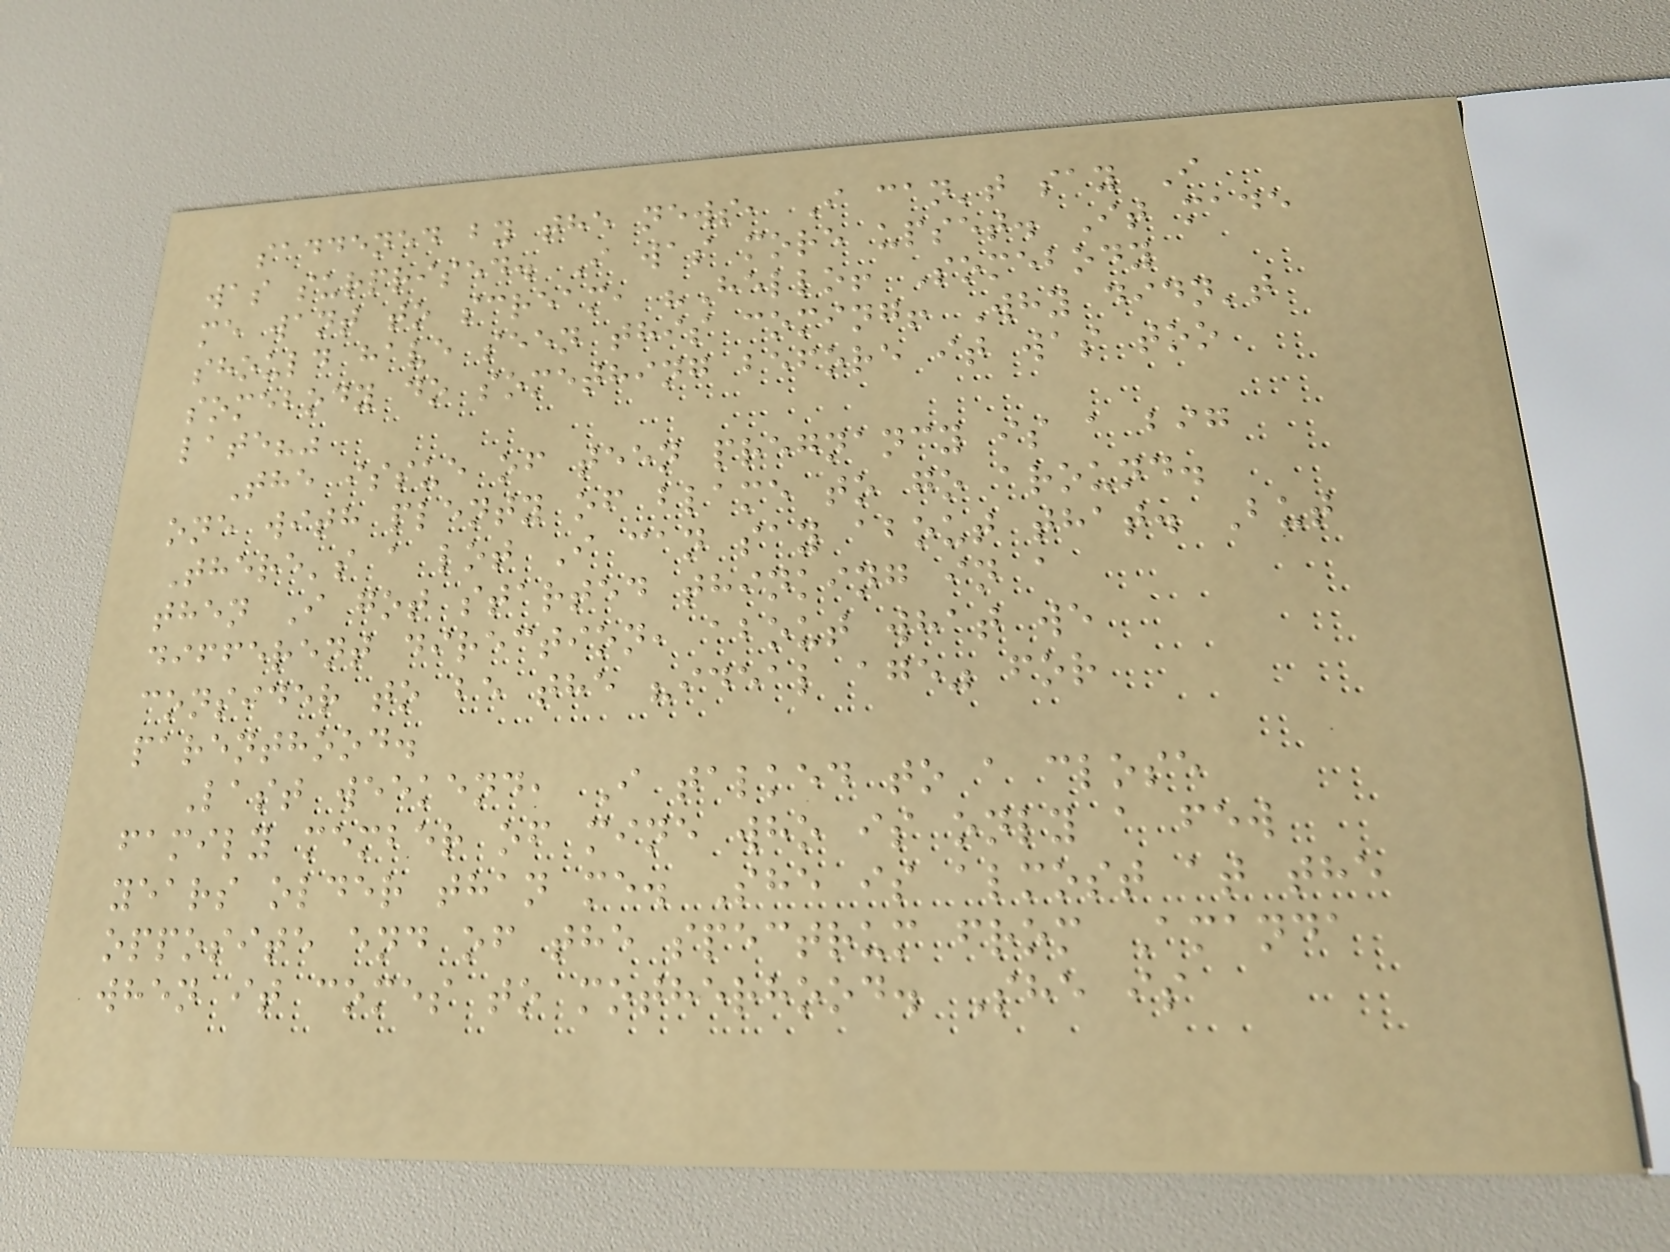saddened by the news, I can't say I
was surprised. I was more upset. It made
me want to scream, "Hello! Somebody
should have seen this coming! Why didn't
somebody do something before it was too
late?"
The issue of teen pregnancy is a big
one with plenty of blame to go around.
There's a lot I can say about that. But
then I got started thinking in a
different direction, about what we
consider to be the "ideal age" for
parenthood.
Last weekend, I talked to a close
family member of mine who is only a few
years older than me. She is almost at the
opposite end of the spectrum from Amanda
when it comes to motherhood. She is
